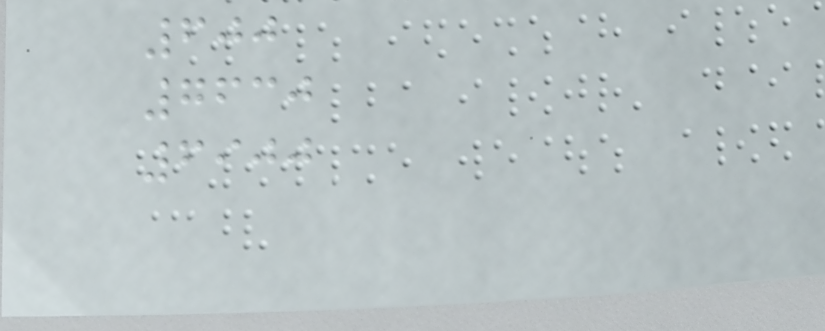600
7630
6900
